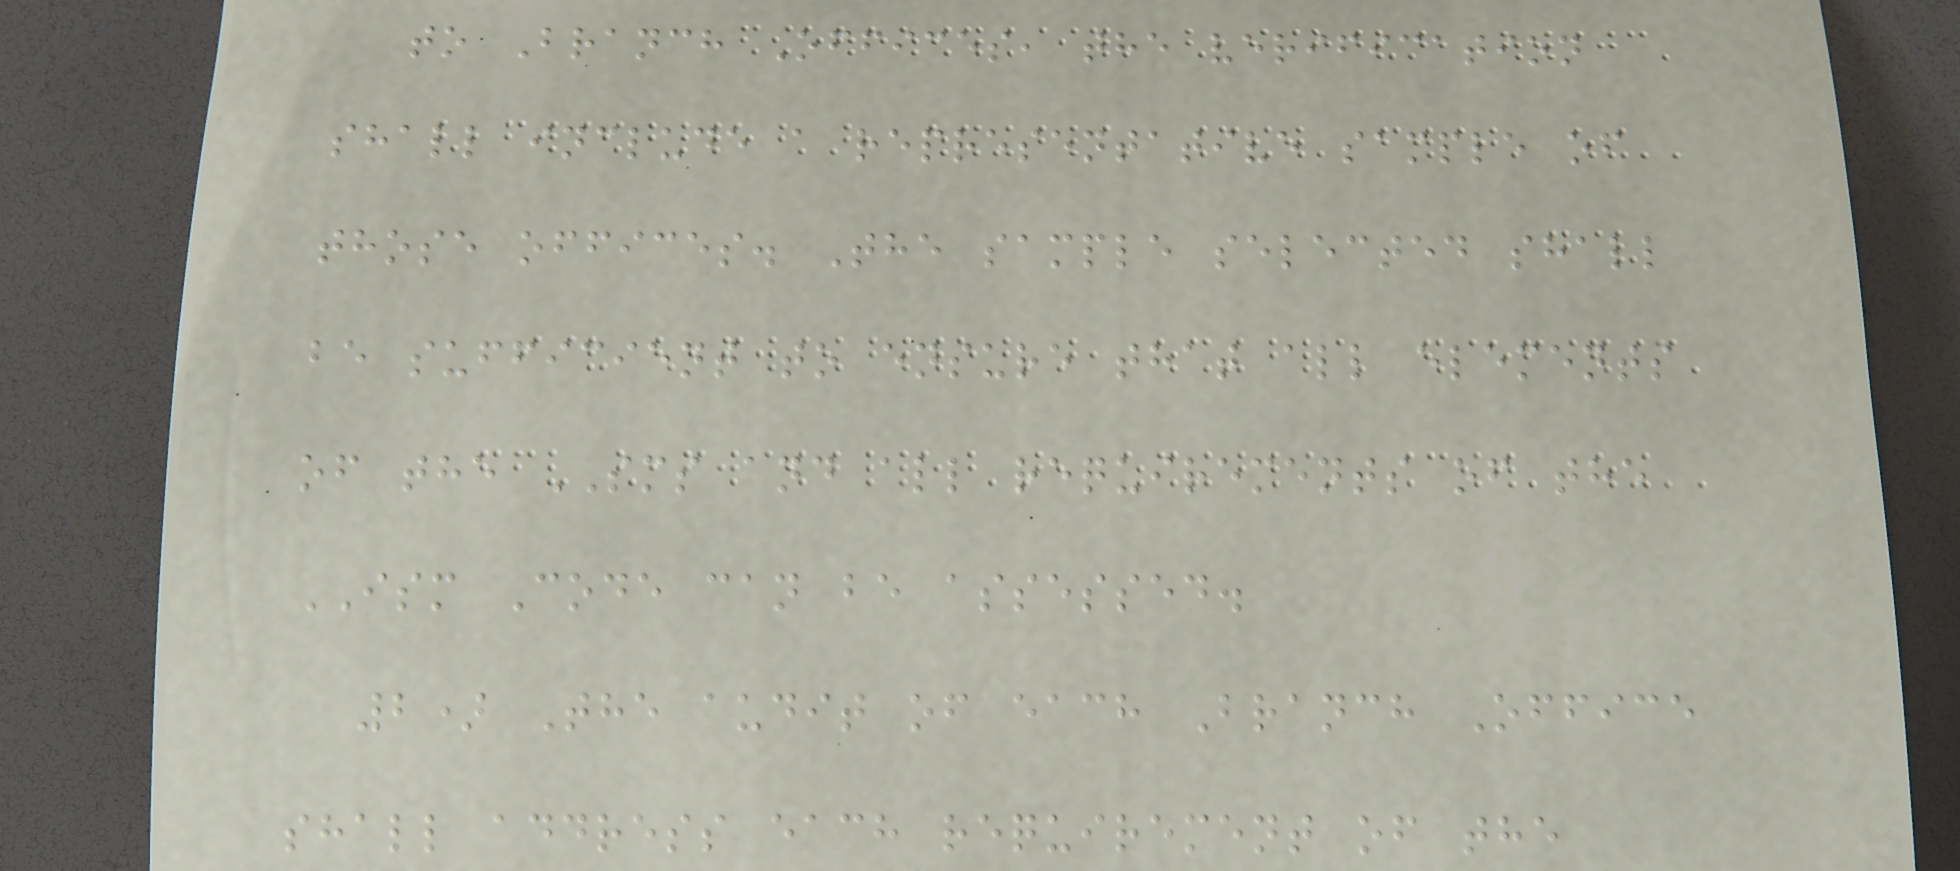to Branch Offices, the verification
shall include a representative sample of
those offices. The sample selected shall
be sufficient to ensure that all elements
of the SMS and all requirements of the
ISM Code can be assessed.
2) The audit of each Branch Office
shall address each requirement of the
